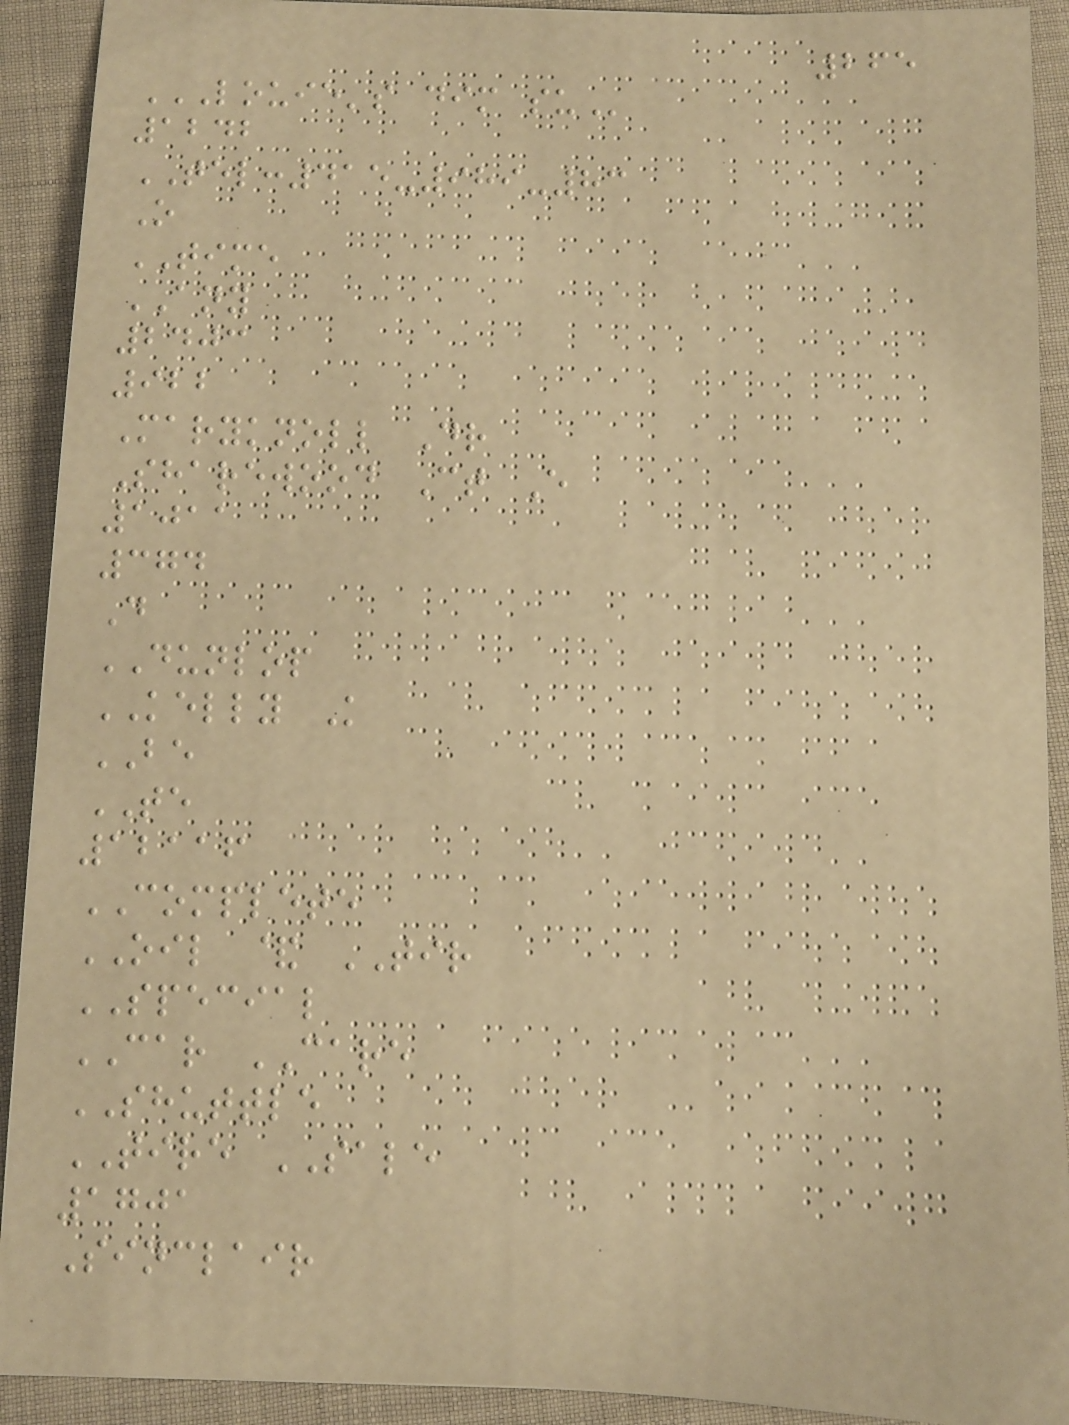265
LOUIE'S DIM SU
1242
TEL:415-989-83
O
TIME
ANY
2403
922
Maryknoll Dr
Sharewood Ct E
1011
374
D
DUNLOP
KELLY K
BE
TE
12116
COMPLETE
OIL & TIR
SPECIAL
CAR CARE
SHUTTLE
TIRE SALE
1701
Sinclair
